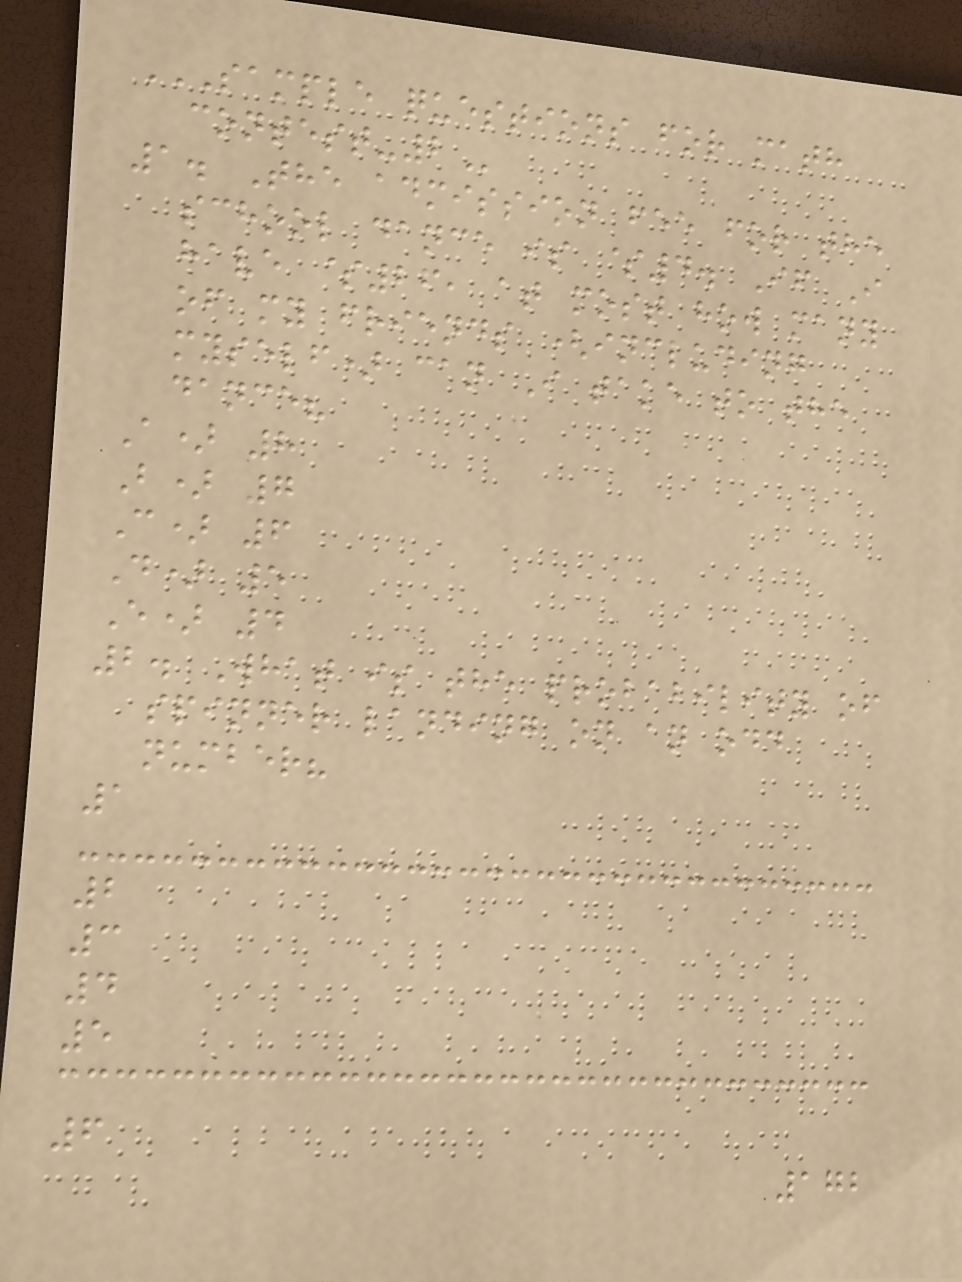SAMPLE QUESTIONS FOR MATH
CONTEST-2
1. The admission fee for the
school dance is $4. If I
have $26, at most how many
of my friends (including
myself) can I take to the
dance?
A) 8
B) 7
C) 6
D) 5
E) 4
2. What is the probability of
spinner landing on an odd
number?
1
2
3
4
5
6
172
